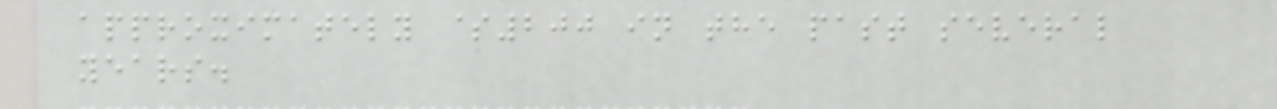approximately $200 in the past several
years.
